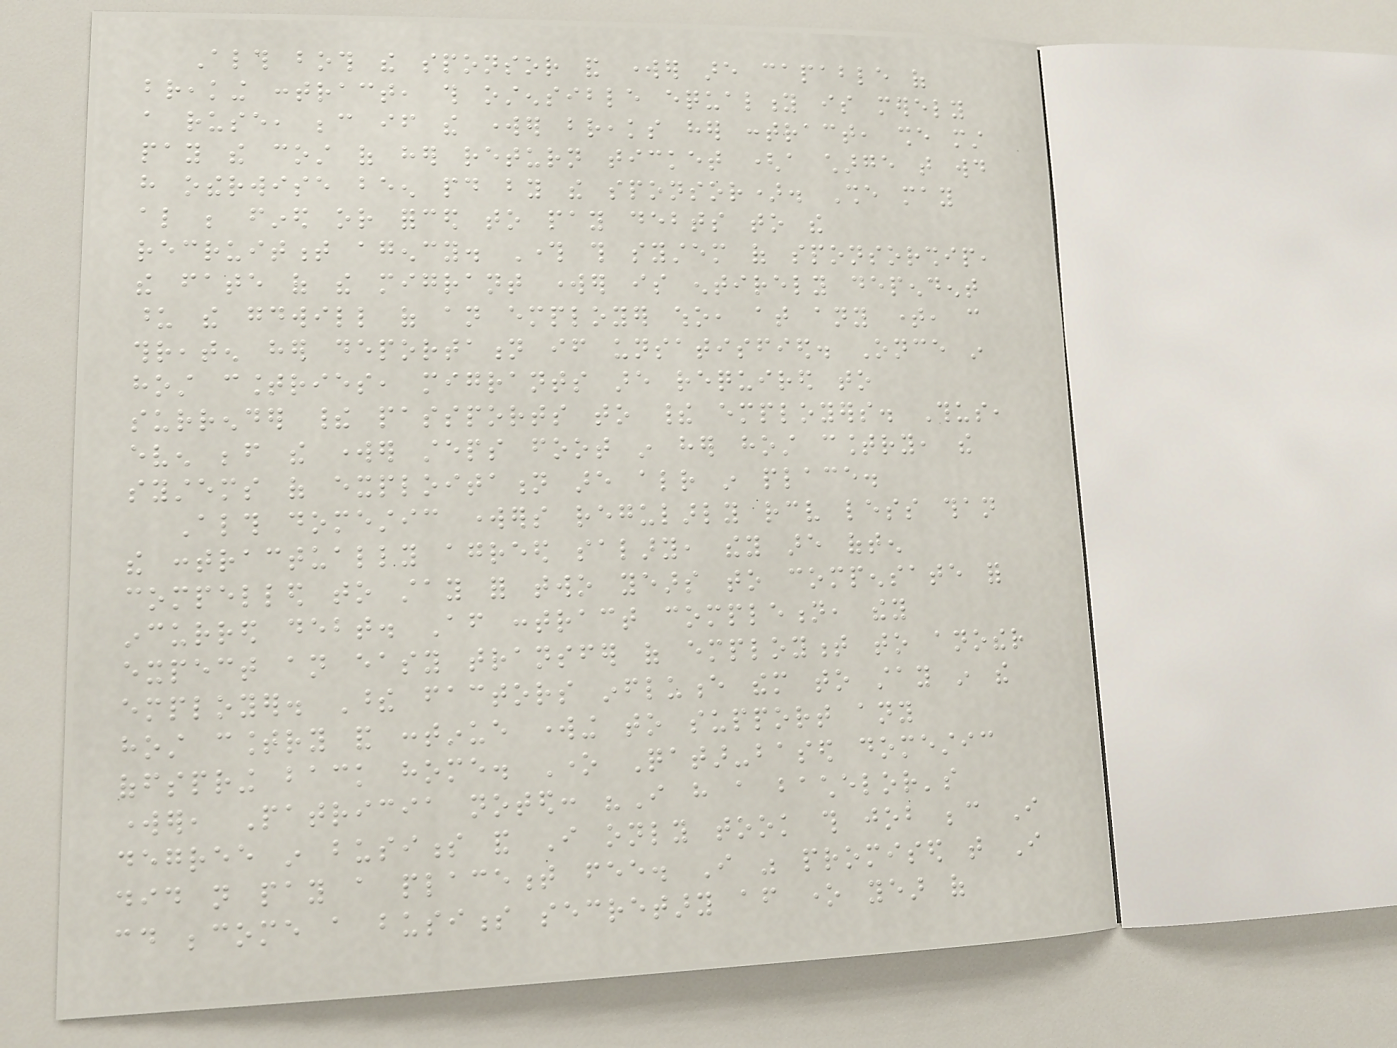Although both the sponsor and worker are capable of
breaking contract, this ostensible equality is merely
a ruse, because if the worker breaks her contract, she must
pay the cost of her return ticket (a charge that would
have otherwise been paid by the sponsor). She may
also be fined or forced to pay debts to the
recruitment agency. Through this system of sponsorship,
the fate of the migrant worker is entirely dependent
upon the goodwill of an employer who, at any time, can
threaten her deportation if unsatisfied. Once in
host countries, migrants are required to
surrender their passports to their employers. Thus,
even before the worker steps foot in her host country, the
systems of exploitation are already in place.
Although domestic workers regularly receive less than
the contractually agreed salary, they are often
compelled to stay for two years to compensate for
incurred debt. After contract completion, they
expect an easy transfer of employment to another
employer. These factors influence them to stay in the
host country and continue working to support any
offspring back home. One Qatar-based domestic
worker, Patricia noted: "I have a bachelor's
degree in business and I only took this job because I
did not pay a placement fee. I was promised that I
could become a business secretary after one year of
